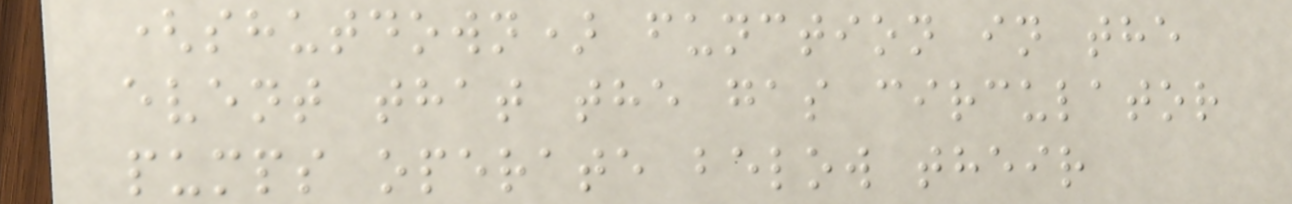(shutdown) function in the
event that the gas circulator
pumps operate below their
